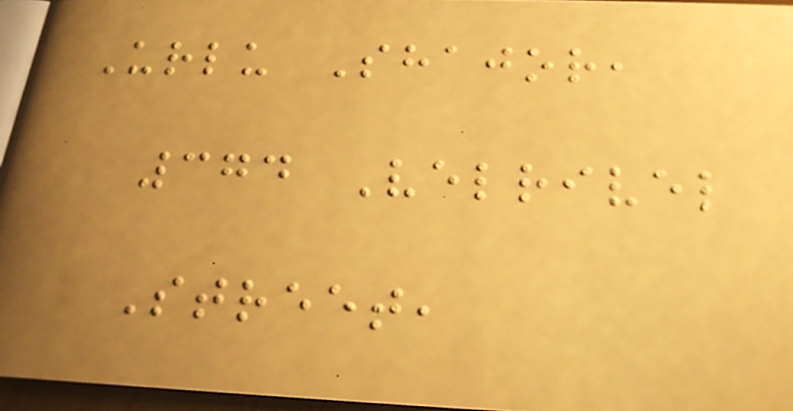Urlu Shajor,
374 Velrivel
Street,
